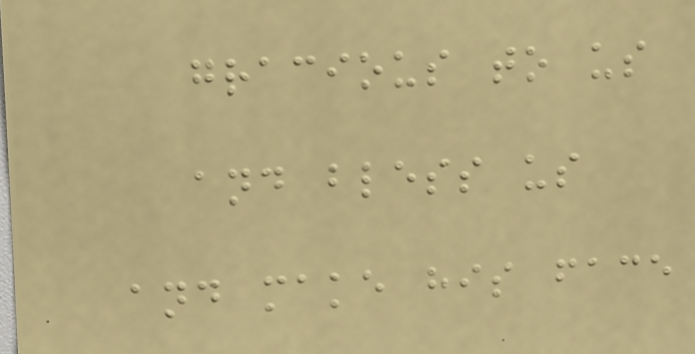gracious to us
and bless us
and make his face
